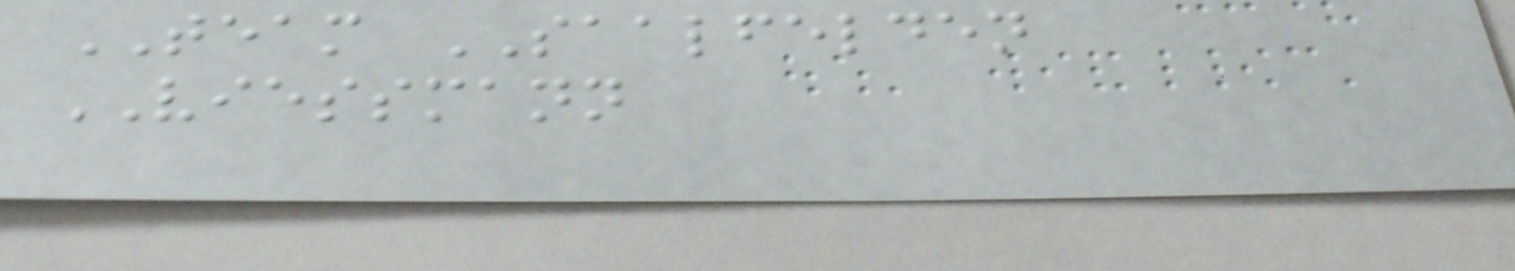TEAM SAALFELDEN
VIESSMANN
